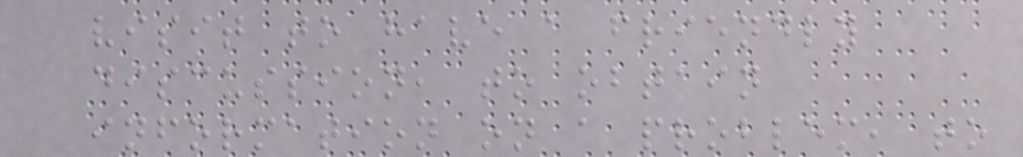visit to have a friendly
discussion, to obtain
information on a problem, to
